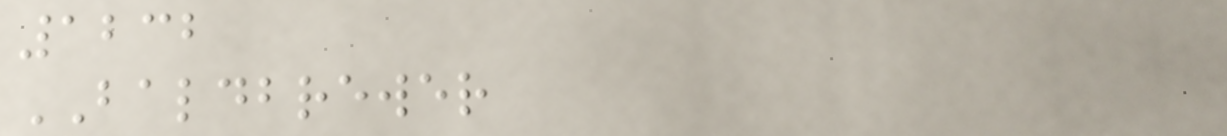1232
BALDBREWER
